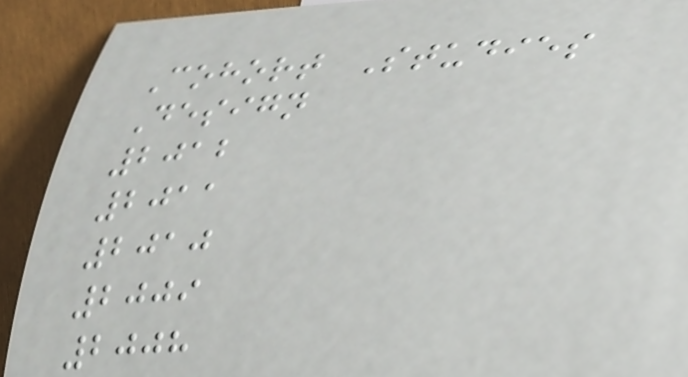Cohort Studies
Design
2012
2011
2010
2009
2008
